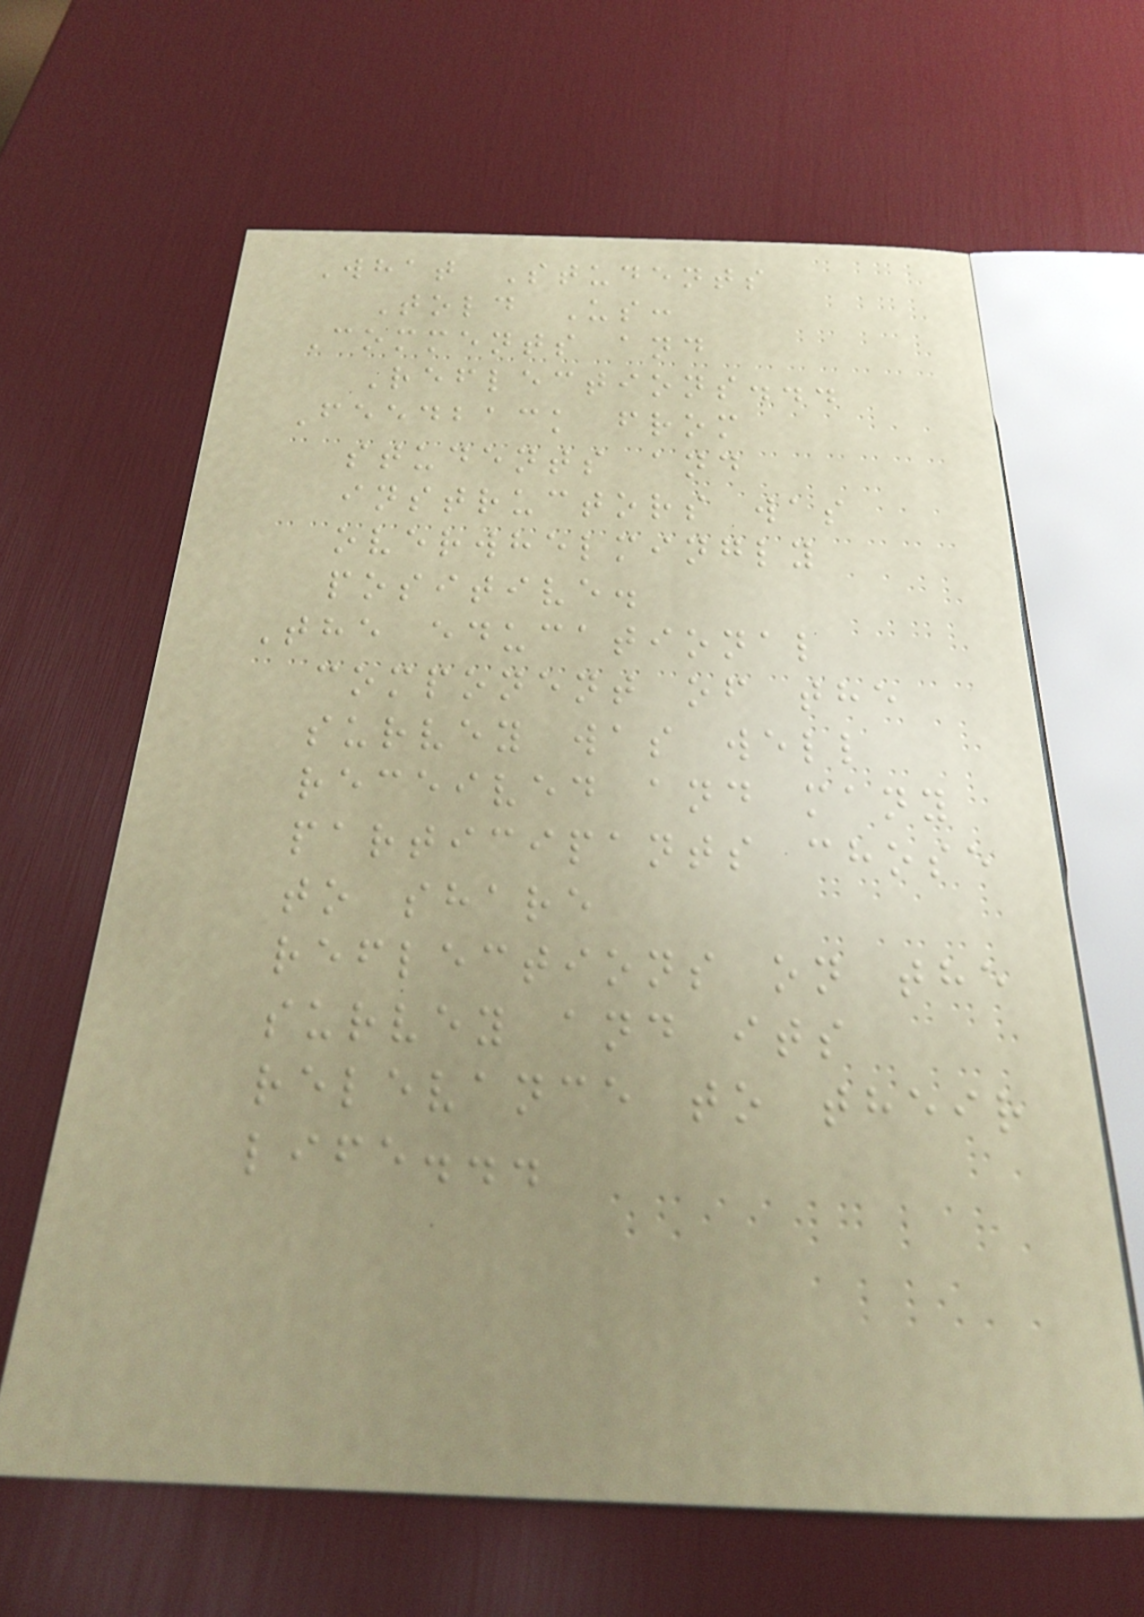What Students
Told Us:
Comments and
Reflections...
Feedback from
students and
instructors was
overwhelmingly
positive.
The educational
component of the
survey was well
received and many
participants chose
to share
reflections on the
survey and its
relevance to their
life...
